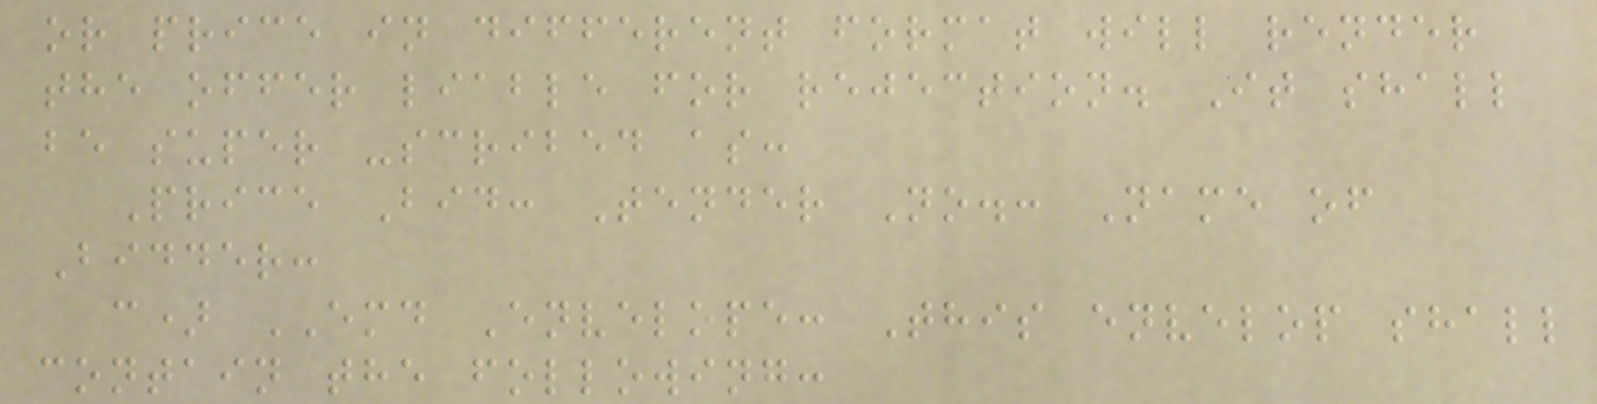or price in different format will render
the offer liable for rejection. It shall
be super -scribed as:
Price Bid: Tender No.: Name of
Bidder:
c) EMD Envelope: This envelop shall
contain the following:
